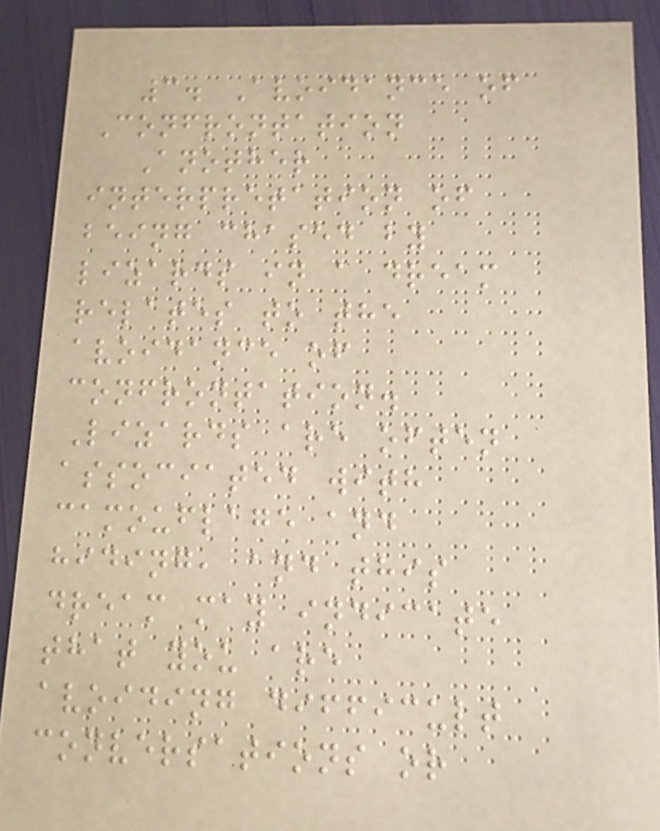3. Avoidance of
Confrontation
Another
interpretation of
being chased by
lizards in a dream
relates to the
avoidance of
confrontation.
Lizards are often
associated with
camouflage and
hiding, and this
dream may indicate
that you are
avoiding difficult
conversations or
